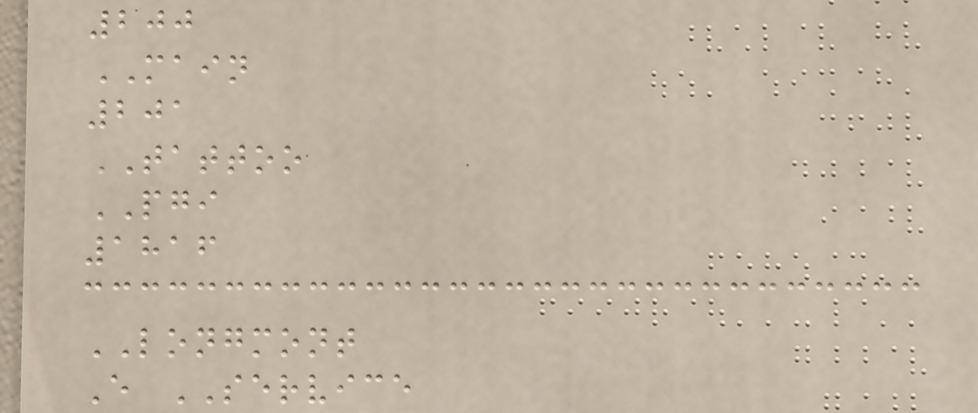200
MAIN
201
TATTOO
PGI
1816
LONGMONT
E SERVICE
